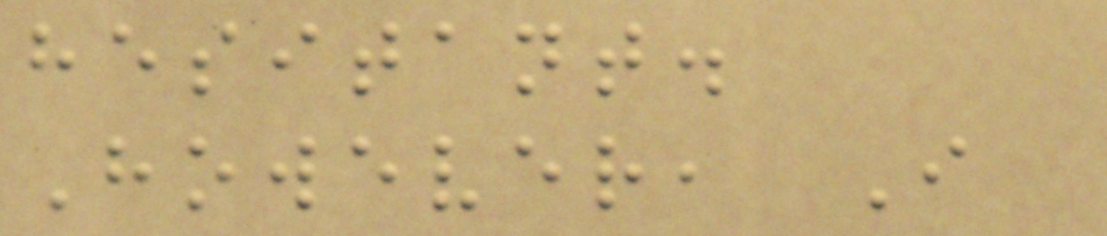hesitant.
However, I
